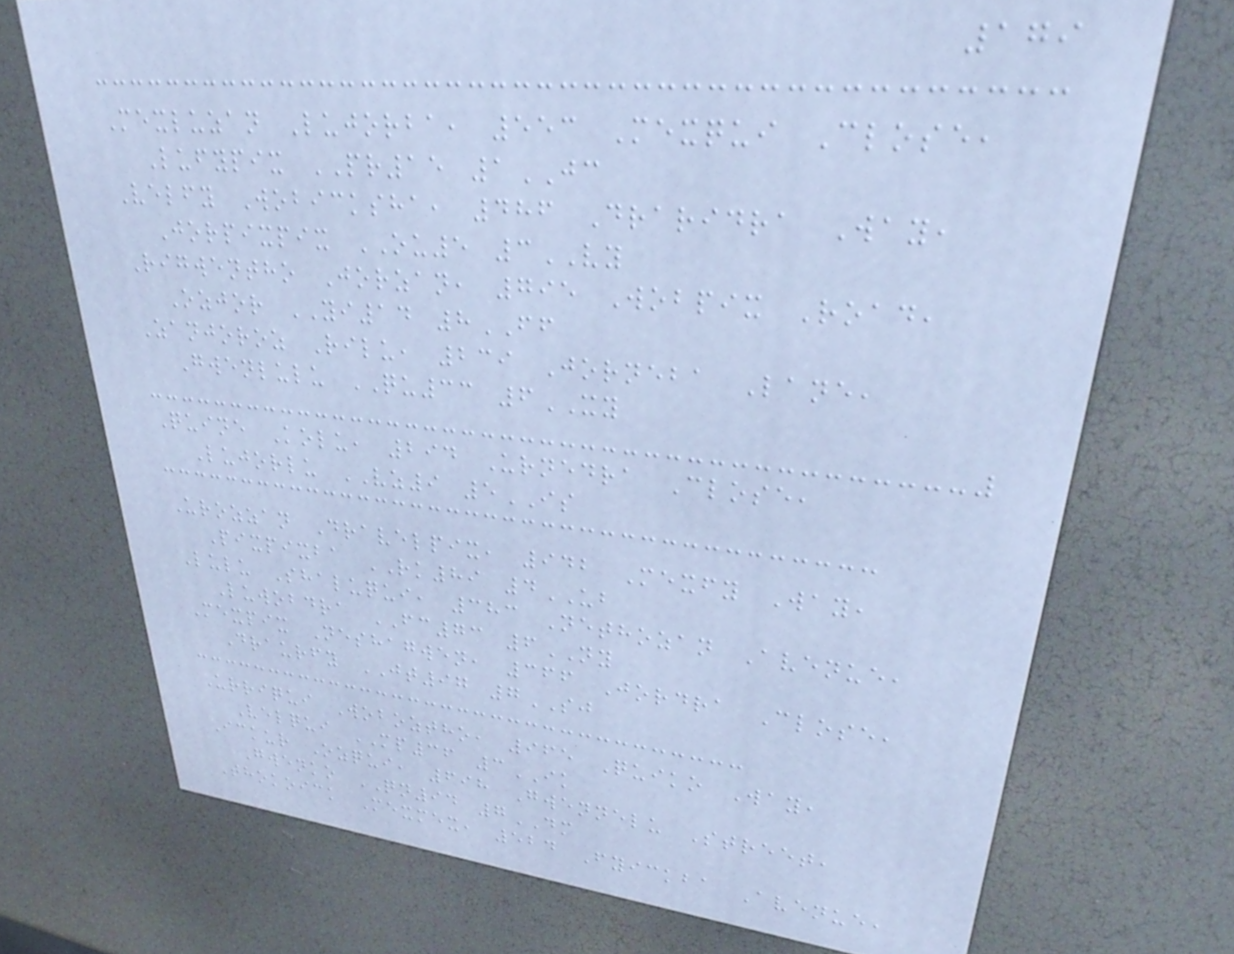179
Mexluzan Lujorba, 553 Mexqui Close,
Lufypix PR15 1JC
Velfy Wobicksha, 486 Draridra Way,
Jorpixpix OU5 3VY
Rigwentho Jorzan, 795 Wobpix Road,
Ozjor YI14 8FF
Zanjoroz Rilu, 239 Jorneba Lane,
Gwenlulu QU33 6XY
Quine Kolu, 294 Urnedra Close,
Lujorlu VZ9 5IS
Urozzan Dravelpix, 942 Mexfy Way,
Pixpixba RK89 4UB
Lulu Shaluqui, 383 Nethozan Avenue,
Luwobdra FC73 6NY
Mexpix Neshagwen, 366 Jordra Close,
Draurfy JT97 7SJ
Urriqui Woboztho, 965 Quiko Way,
Velqui MP36 3IK
Ickur Ozqui, 698 Gwennelu Street,
Gwenko QN94 7DM
Thokoick Mexmex, 524 Fyickba Avenue,
